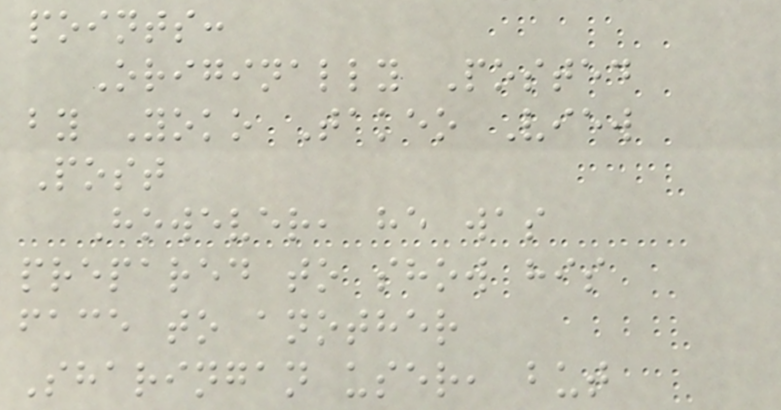points:
Originally Posted
by Yoko Takeo View
Post
However, he was
prepared to show his
face to another
Sharingan user, but
